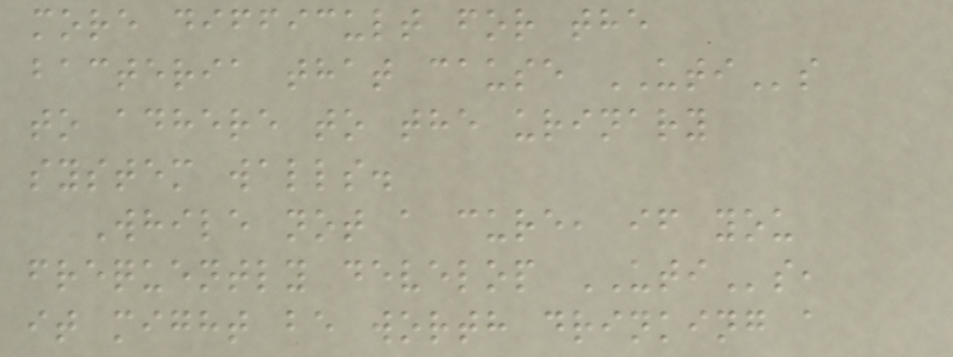more difficult for the
bacteria that cause UTIs
to adhere to the urinary
system walls.
While not a cure, if you
frequently develop UTIs,
it might be worth drinking a
